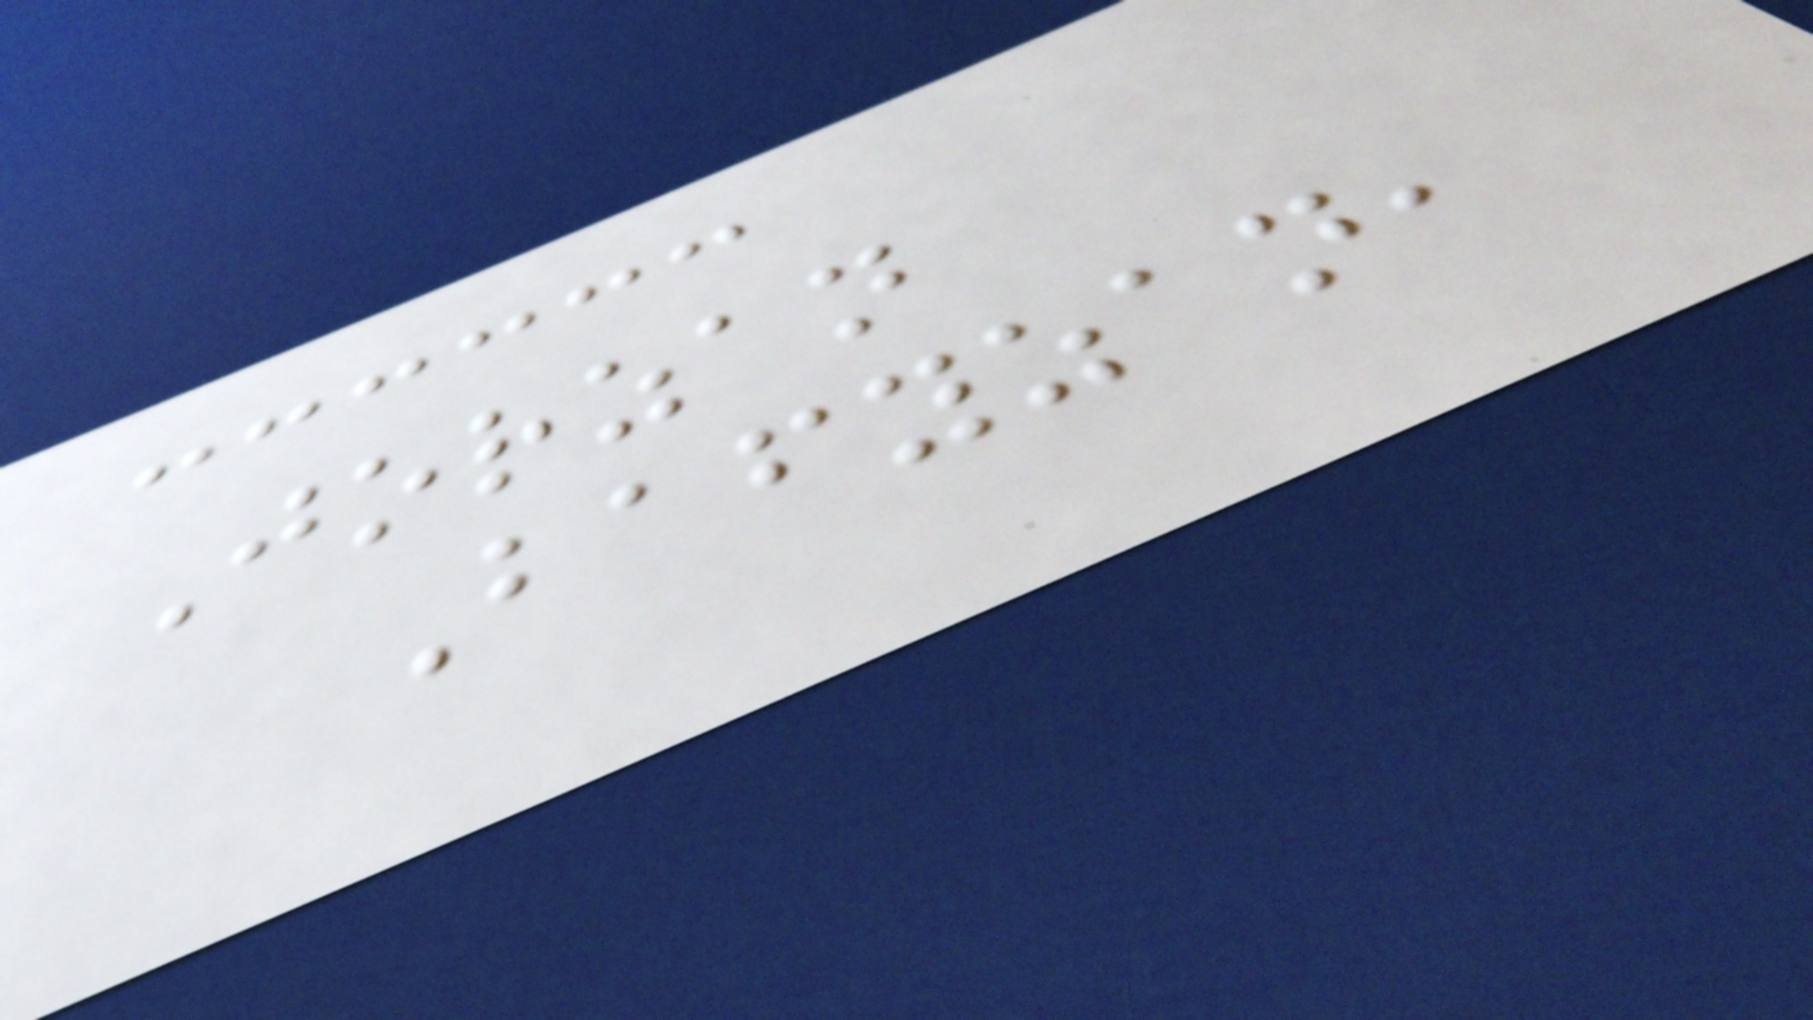Jorzan
Bafyzan,
